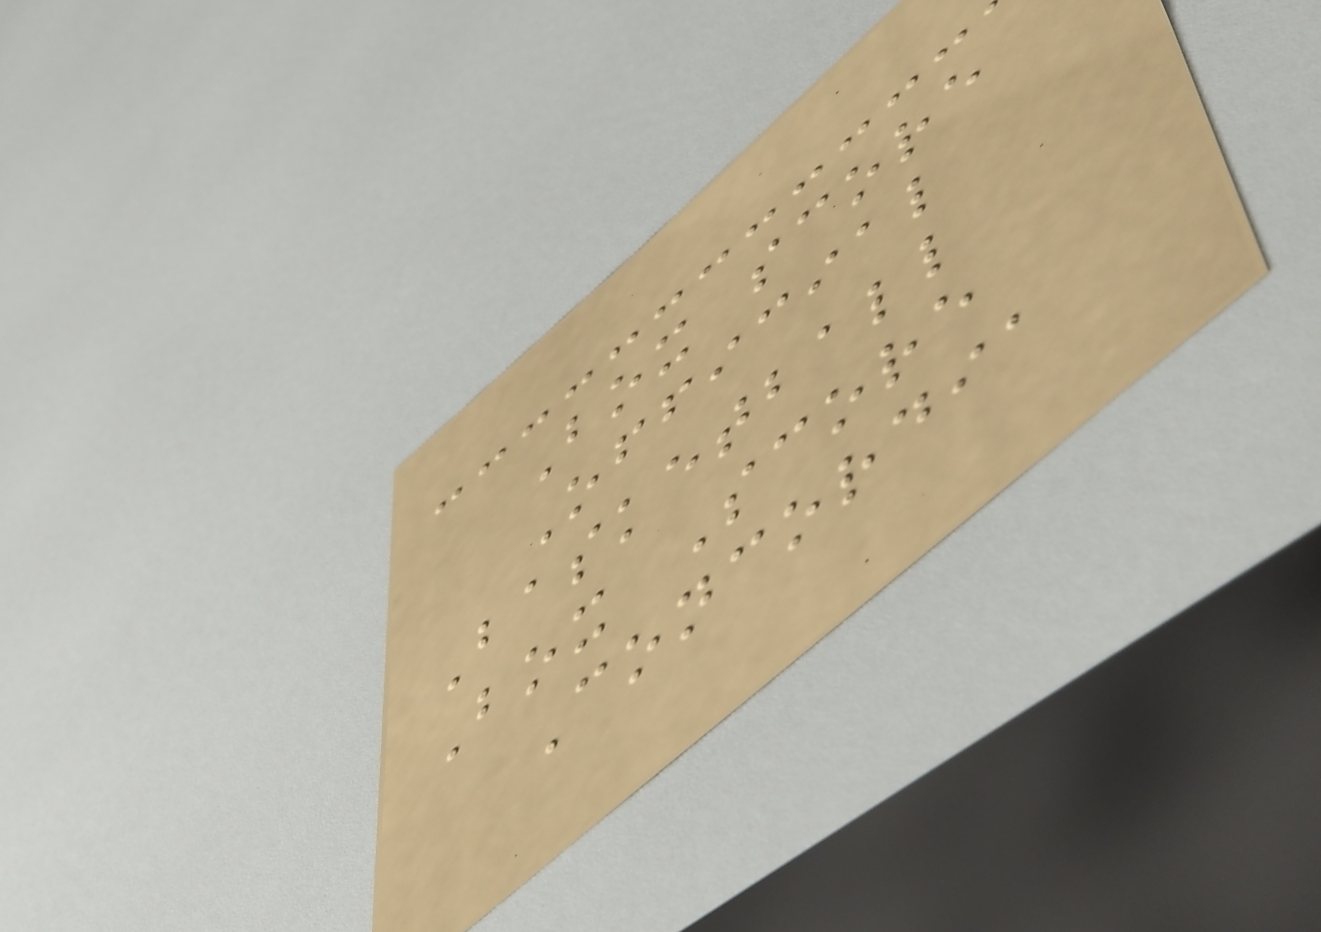Box score
Official
Basketball
Box Score
Concordia
